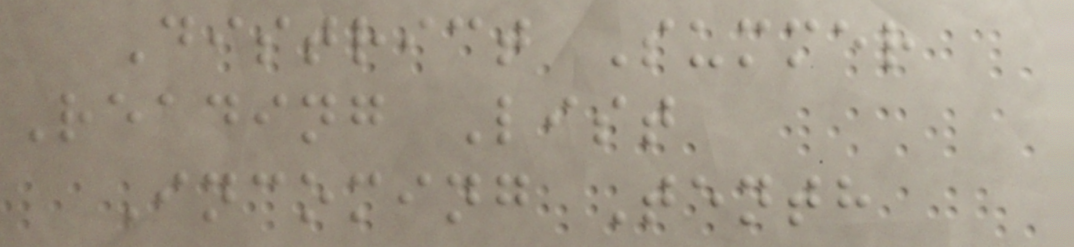District Summer
Reading List
Incoming Tenth
